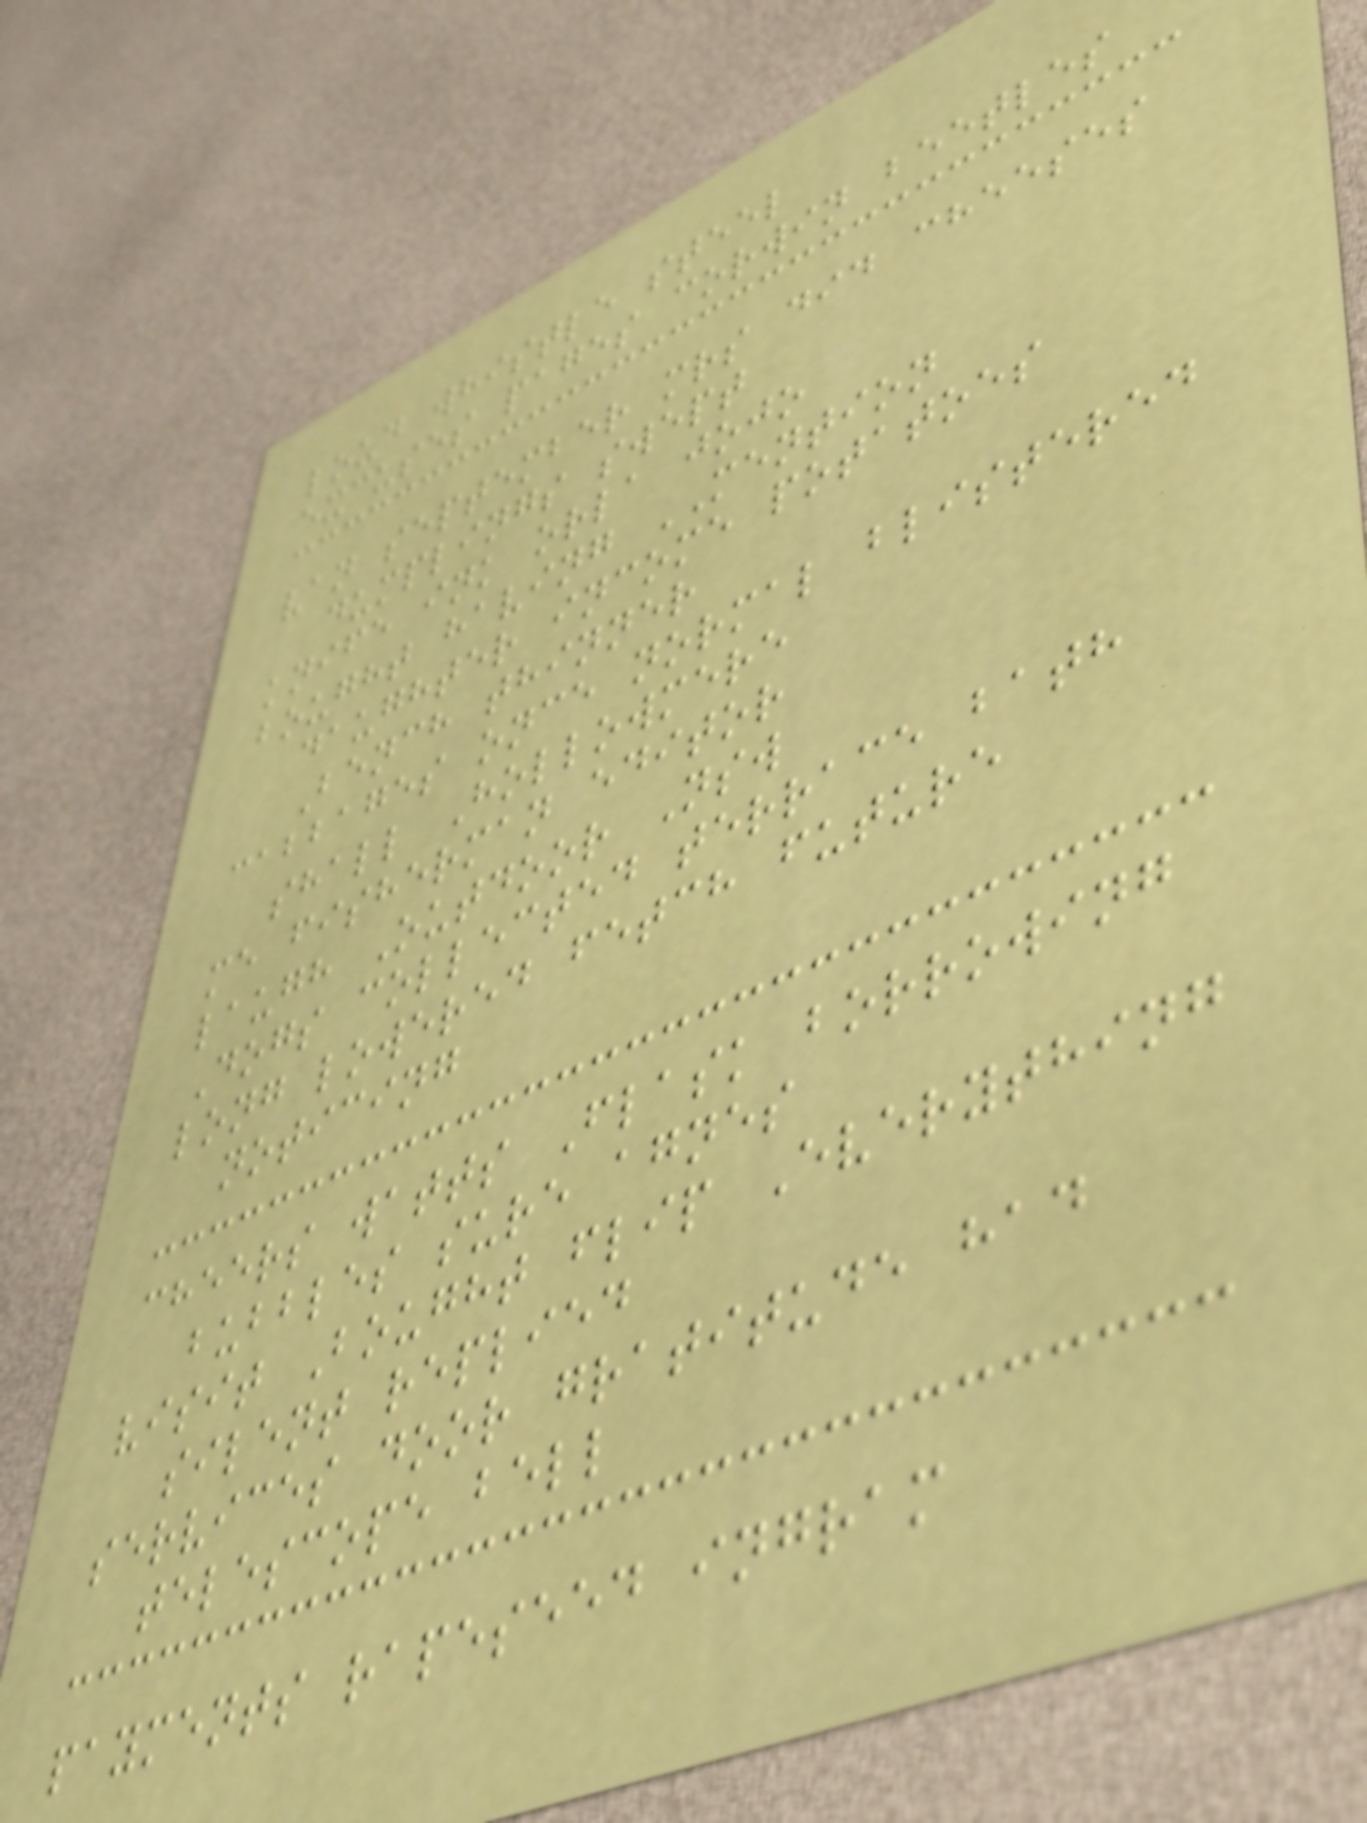loud whistle steel
excuses pages corwin beetles
van september mrs did cheeses
dumplings swept
knife ink orla jojo
bought having MENTION
daughter income potatoes
Bench thinner
cabbages once normal blistered
shall Hollowmere
me fisherman editor
laugh Outdoor Nsw
Dogs collected terrace bath
long lowered fetch future
noticing
cheers watts Flask borrowing
bubbles sure agnes
visit Bought flip Everything
silent replied
services door gratitude had
telescope bell
payments rapeseed ingram
